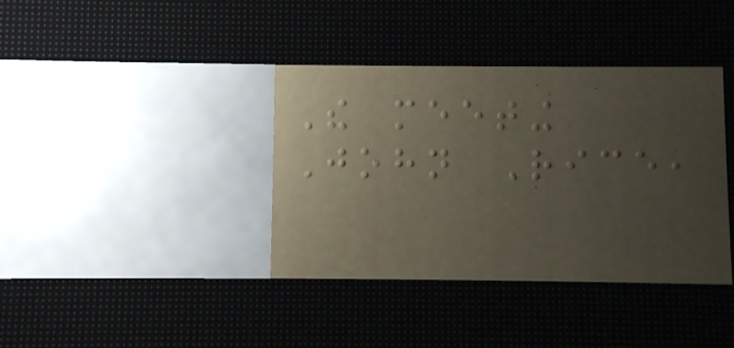The meeting
John Rice,
